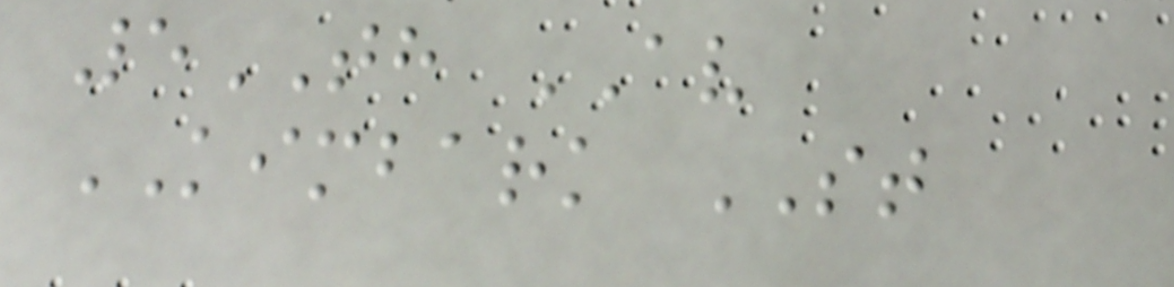5TH AV
KIMBARK ST
